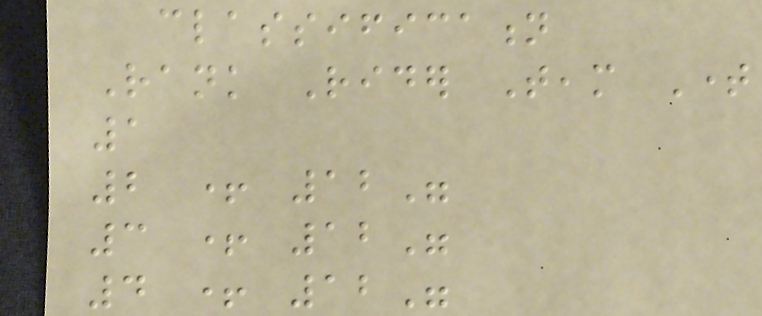classification
Rank Rider Team Time
1
2 + 12"
3 + 12"
4 + 12"
